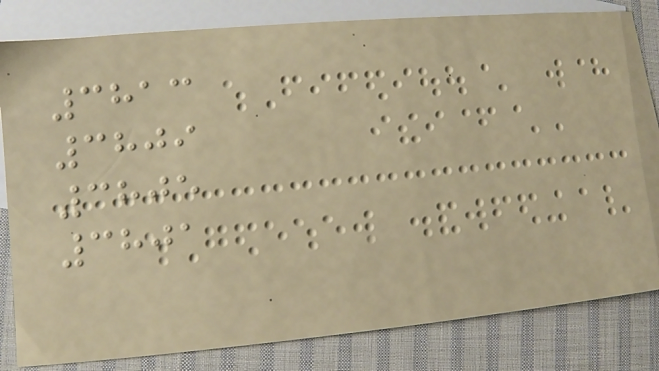3813
3809
3805
3801
